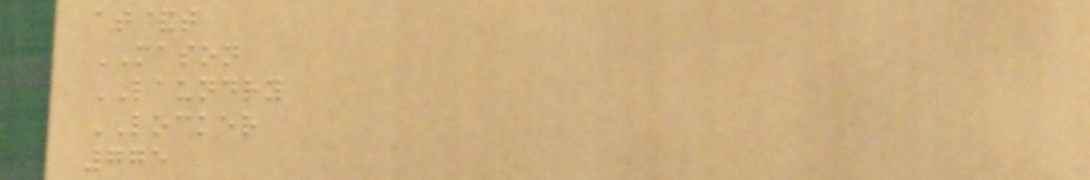at&t
MASON
LAUNDRY
LOCKER
775
